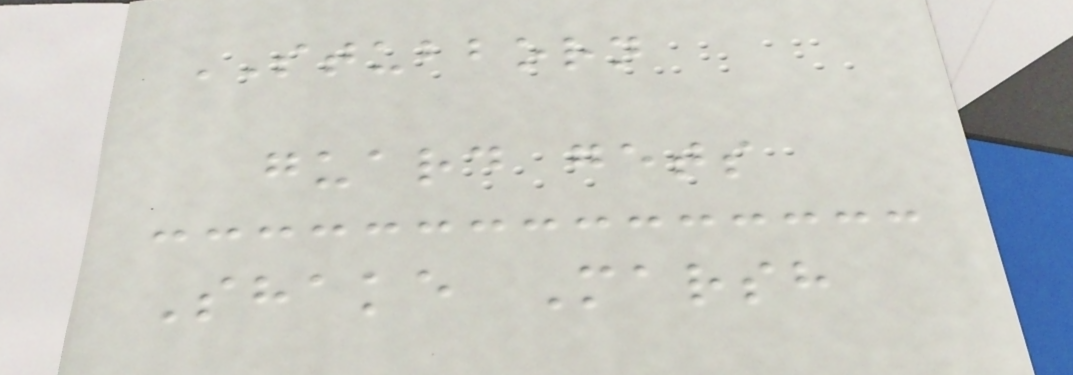STUBBORN
guard gets
Shake Marsh
